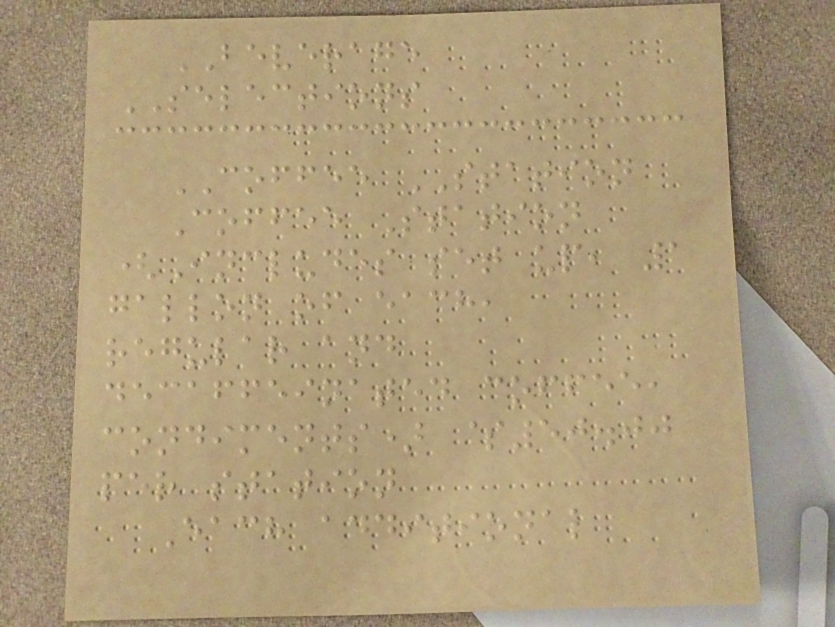BEVERAGE
SELECTIONS
COFFEE STATION
Coffee Station
(Includes set up, 1
gallon of each,
regular and
decaffeinated coffee,
condiments) $50.00
per station
Each additional
